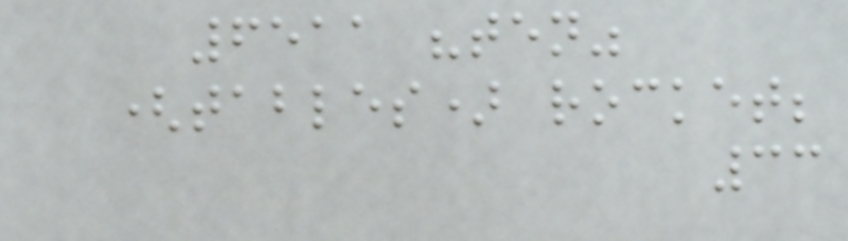6511 "ten"
(tables) rocket;
33
